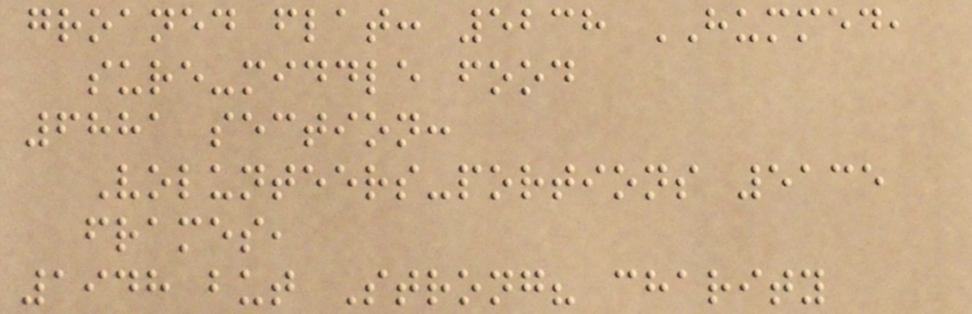groaned flat: 5238 HUMMED,
sure-middle food
6881 section:
Volunteers-portions 5135
frames,
1948 but Strong? charity
